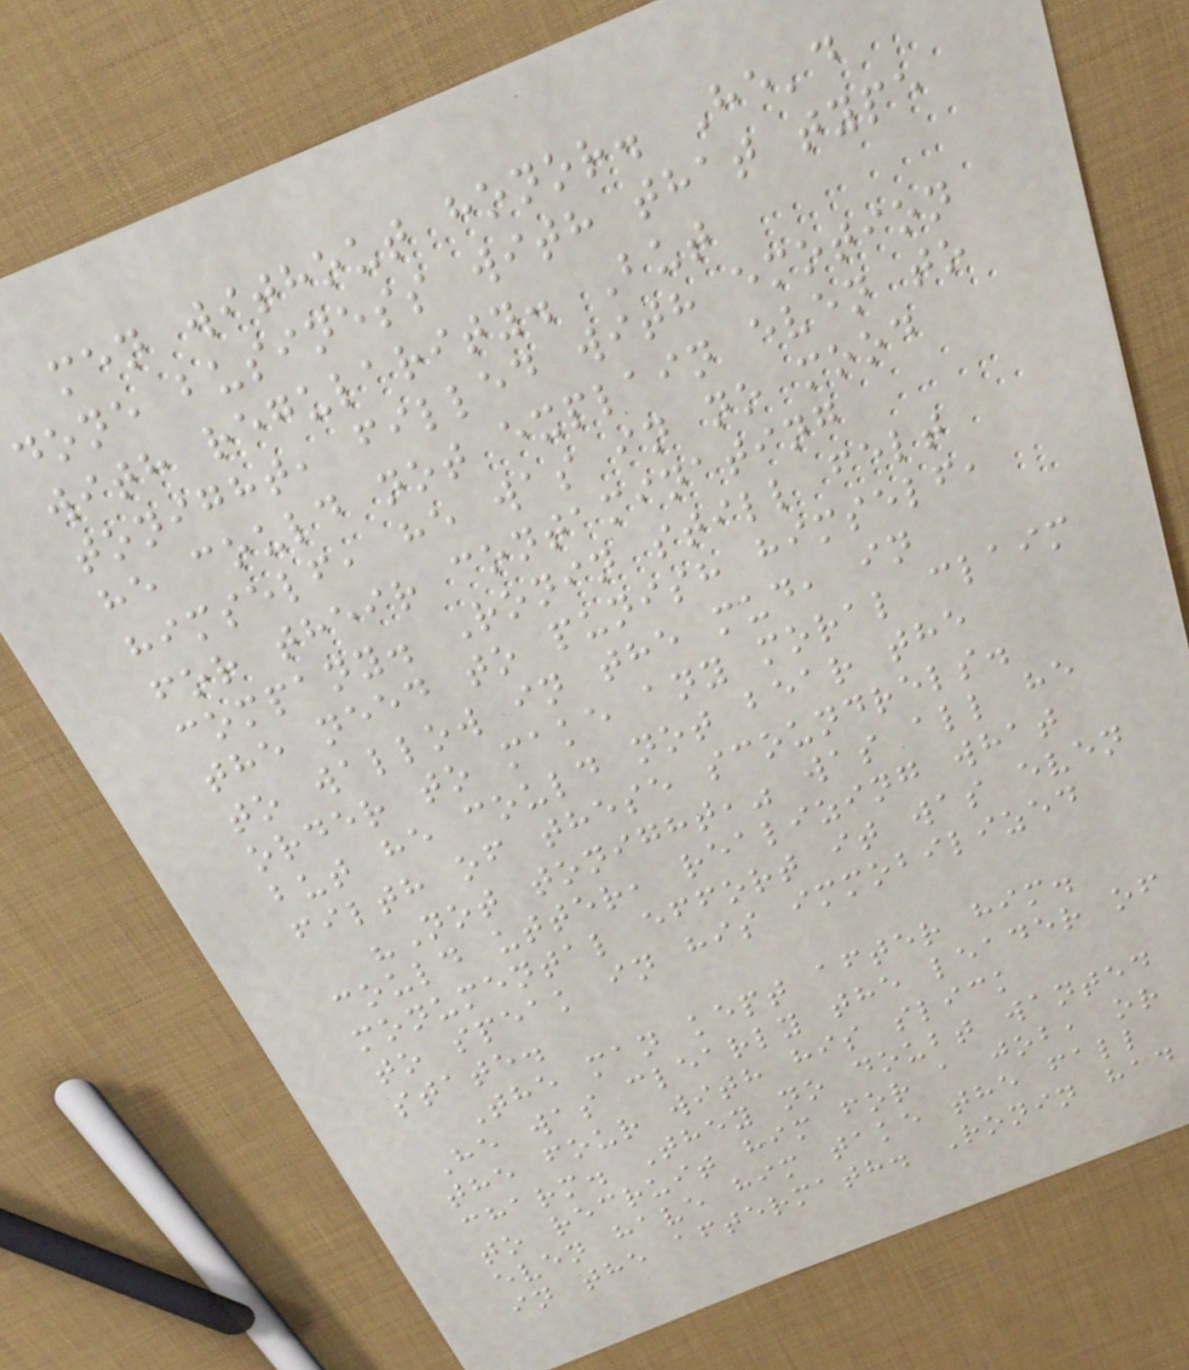men without honor. He'd
done business with that type
with regularity. But
tonight, filled with emotion
he could not explain even to
himself, he was in no mood
for their contaminating
company. Ronin still felt
the need to punish himself,
to wallow in the mud, in
order to make any moral claim
but he could not bear the
filth of these scoundrels.
"Not tonight," was all he
could utter, realizing what
monumental effort it was even
to speak in his immobilized
state.
The man kept after him.
He was clearly the leader of
the four with his slick
charm. They no doubt wanted
to recruit him for a job, or
even have him take the fall
in the aftermath. Ronin had
